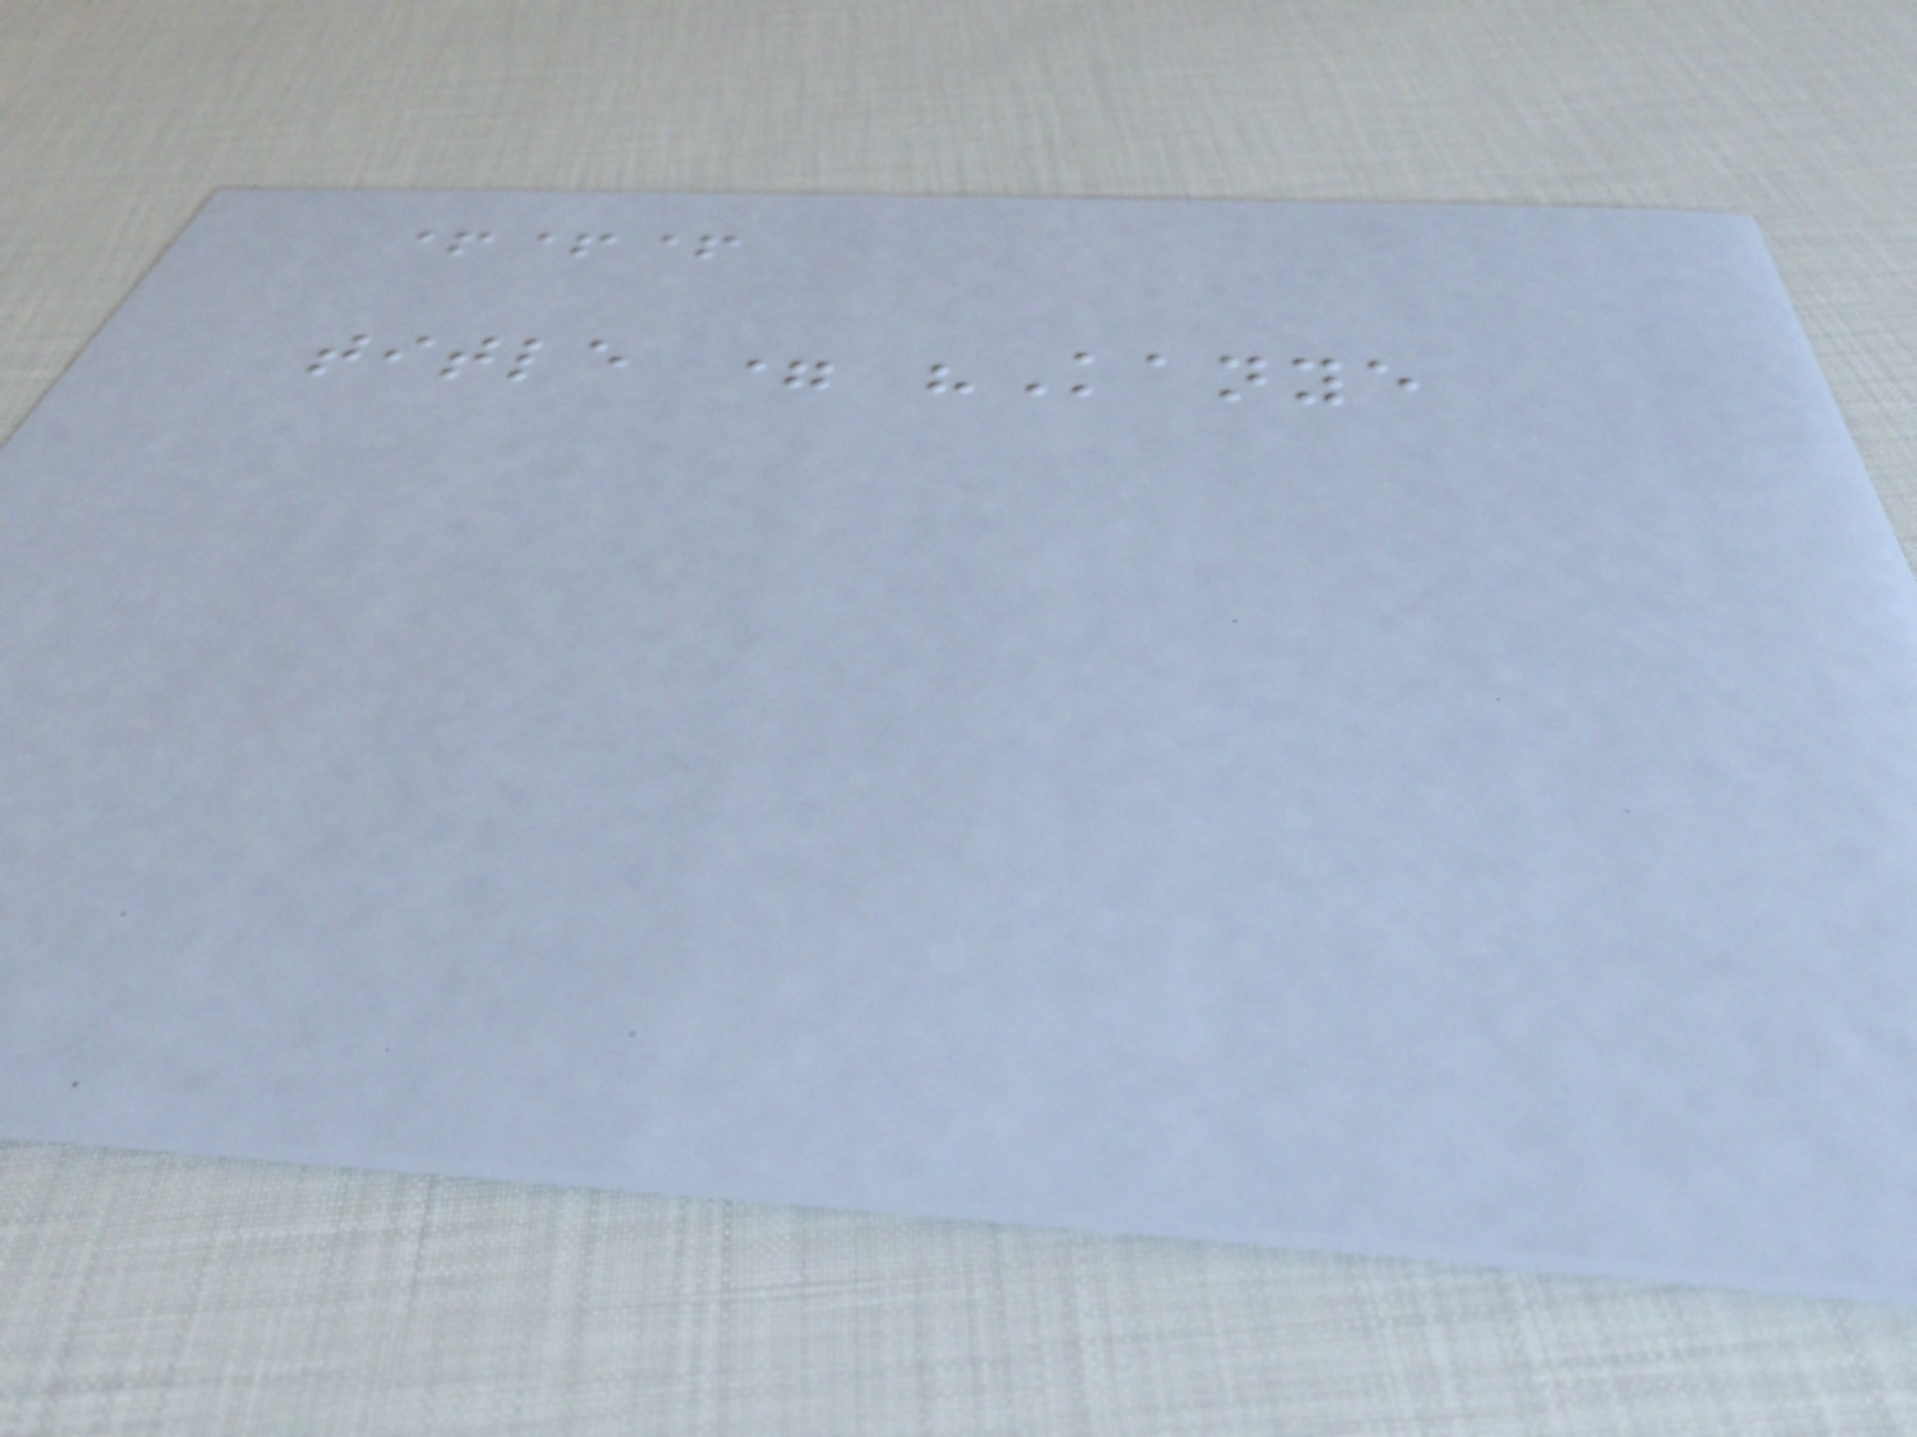+++
title = "Kanye
